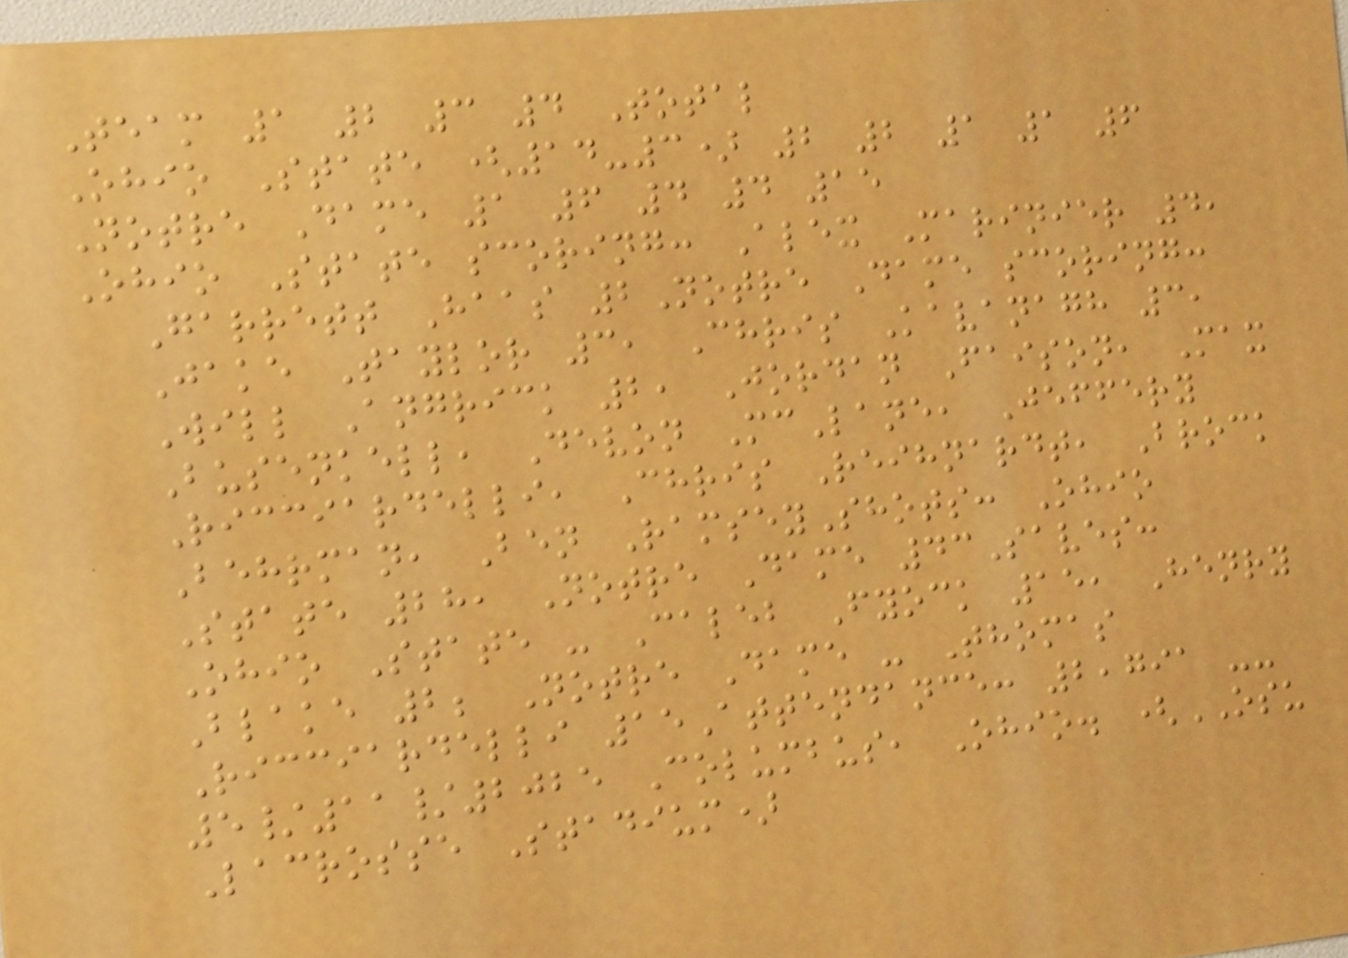Team 1 2 3 4 Total
Ohio State (14-3) 2 2 1 1 6
Notre Dame 1 6 4 4 15
Ohio State scoring: Alex Marinier 4,
Garrett Haas 2Notre Dame scoring:
Jake Taylor 3, Chris Kavanagh 3,
Will Angrick 2, Jordan Faison, Max
Busenkell, Devon McLane, Jeffery
Ricciardelli, Chris Reihnardt, Brock
Behrman, Ben RamseyShots: Ohio
State 28, Notre Dame 43Saves:
Ohio State - Caleb Fyock 15, Henry
Blake 2; Notre Dame - Thomas
Ricciardelli 15Attendance: 2,791 --
5/11/2025 Columbus, Ohio. (OSU
Lacrosse Stadium)
